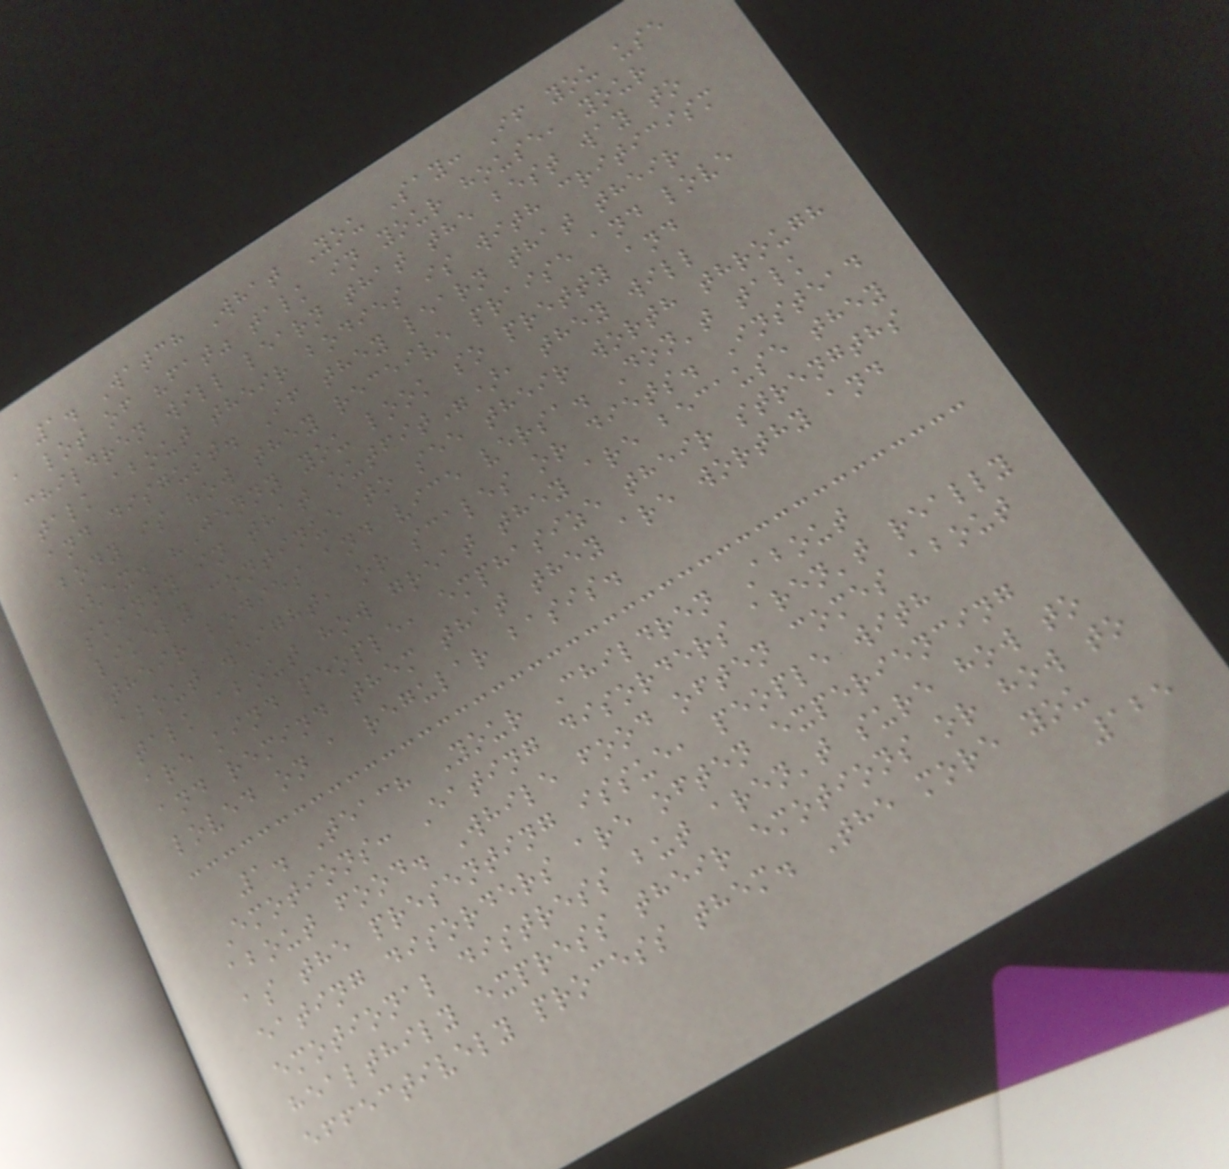1. Watch What You Say: If you use
a lot of "fat" talk in your house, your
children will learn that the best way to
talk about their bodies is with criticism
and disgust. If they learn that their
body is how they receive praise and love
(ex. "Jenny you look so pretty and
skinny in that outfit"), they will
likely continue to see their worth through
their bodies and vice versa. Don't talk
about weight, or scales or diets. Instead
talk about how great they are because they
are kind people, emphasize their strengths
and remind them that they are worthy and
loved on a regular basis.
1. Teach Your Children About
Emotions: Eating disorders aren't really
about food. While food often comes about
as the presenting issue, people with
eating disorders are often experiencing
emotional distress but aren't sure how to
healthily express their emotions or how to
effectively process them. The more you
125
